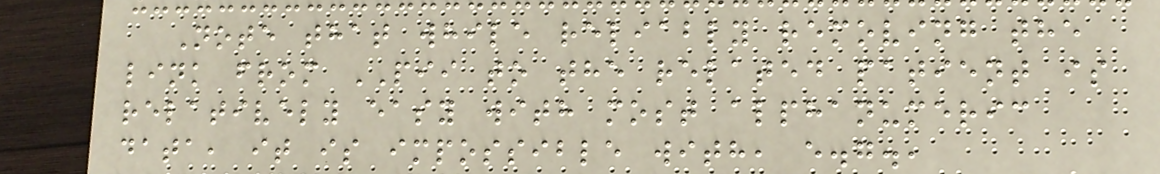Note that while reliably removing the
link from PII to the related patient is
relatively easy with most alphanumeric
data, it is impossible with, e.g.,
